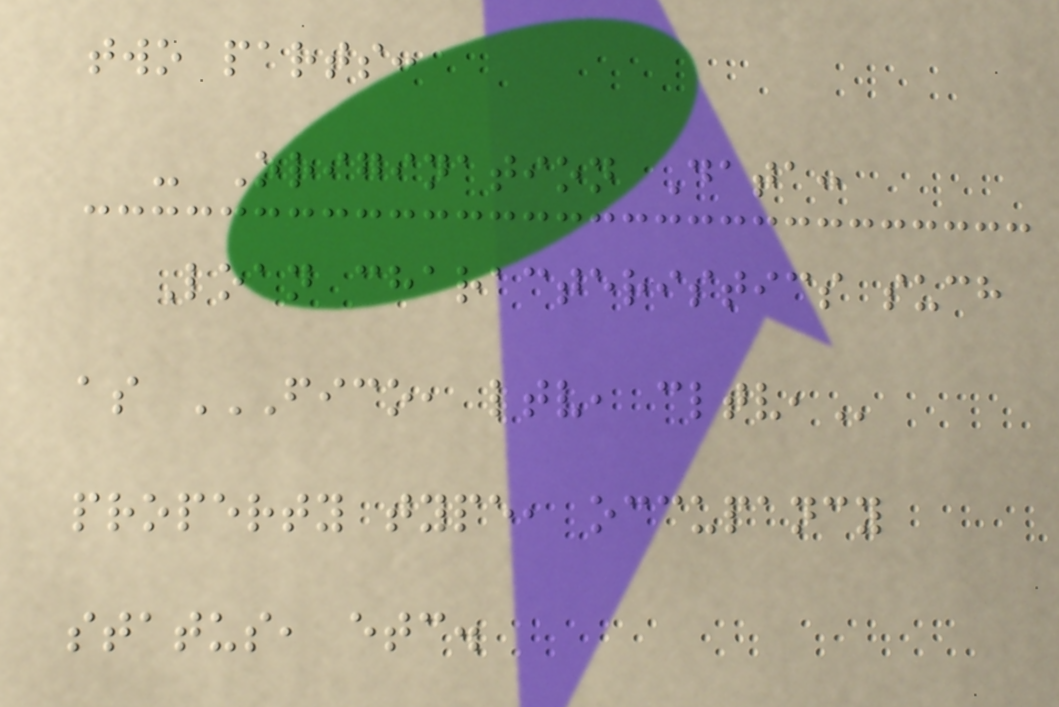two parts:
- Origination Data:
Loan characteristics such
as FICO, LTV, CLTV,
property type, occupancy
status, etc.
